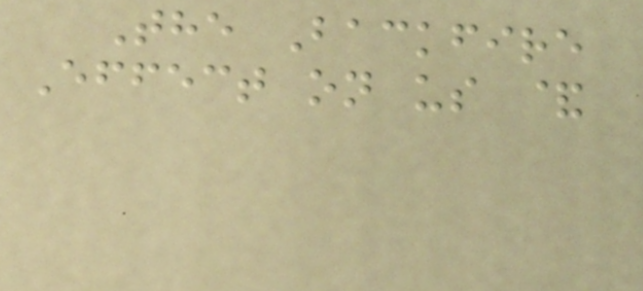The Backfire
Effect on us &
